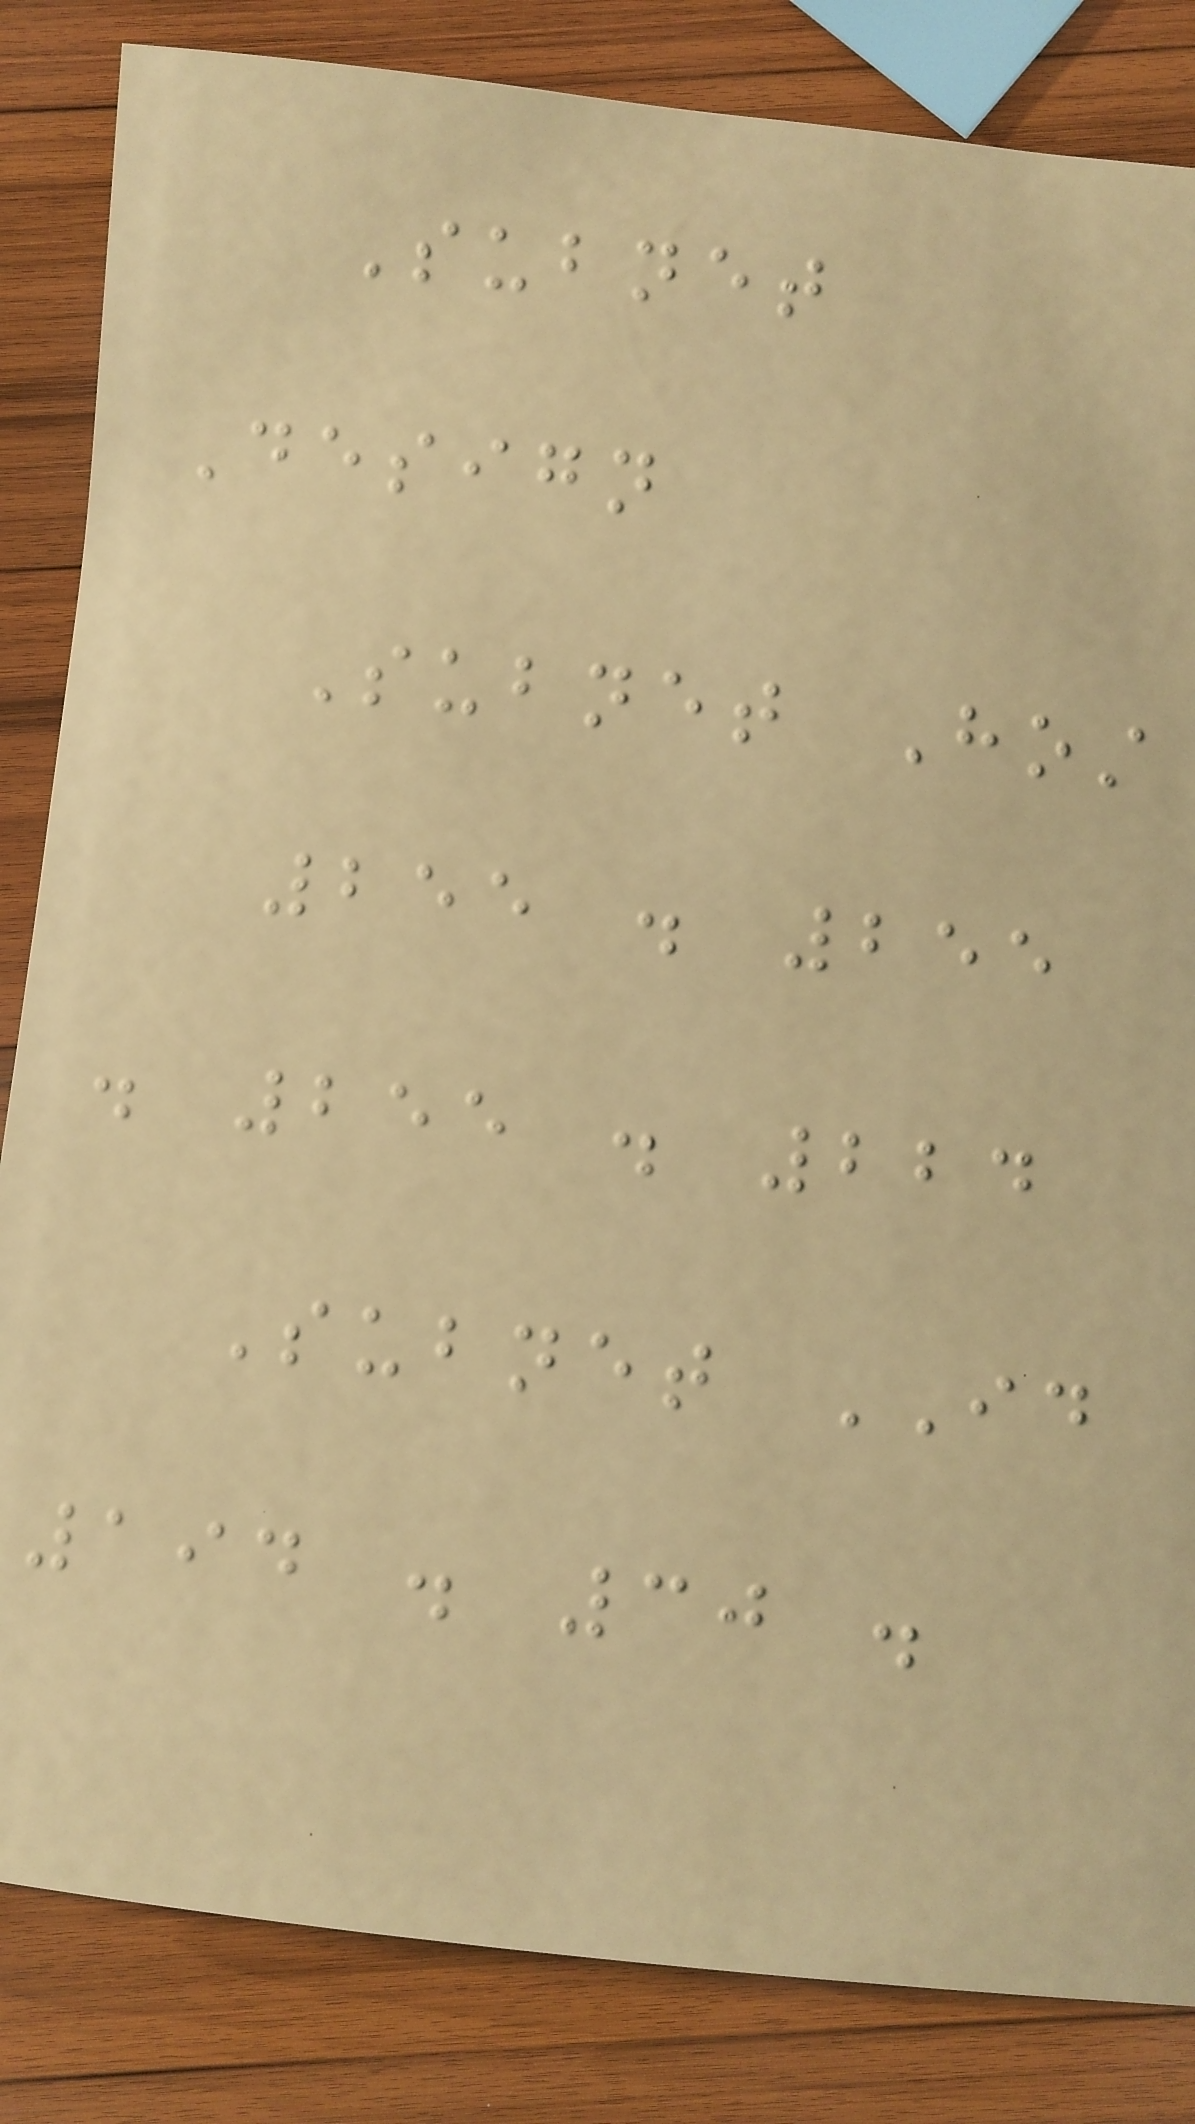Subnet
Design
Subnet Host
255 . 255
. 255 . 224
Subnet ID
194 . 30 .
